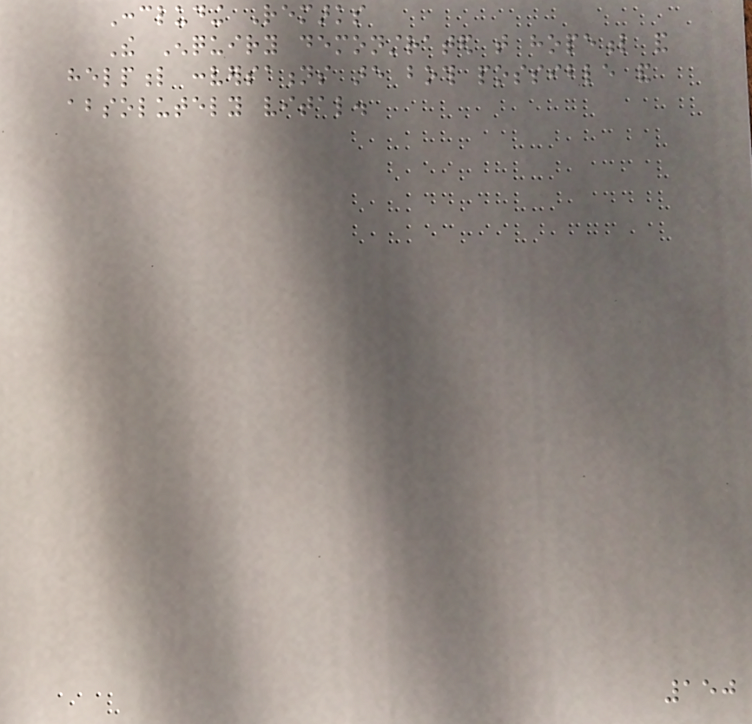Concluding Remarks
The Enquiry demonstrated that hopeful and
helpful conversations are both possible and
absolutely vital.
150
